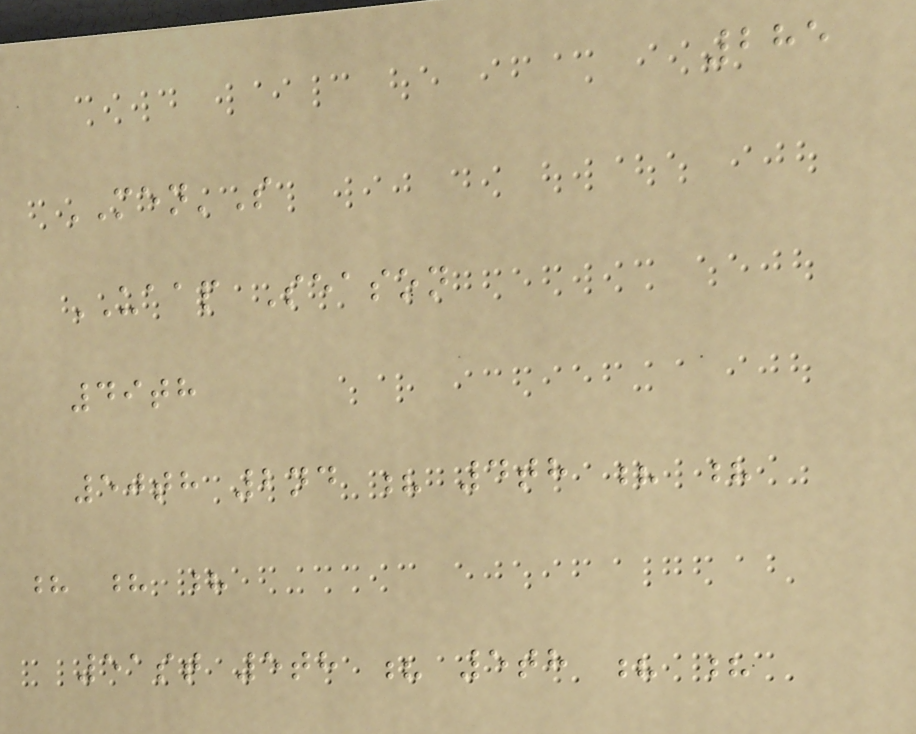285
MEN'S
UAAP Season
49th
50th 2nd ? 4th ? ?
? ? ?
51st 5th ? 5th ? ?
